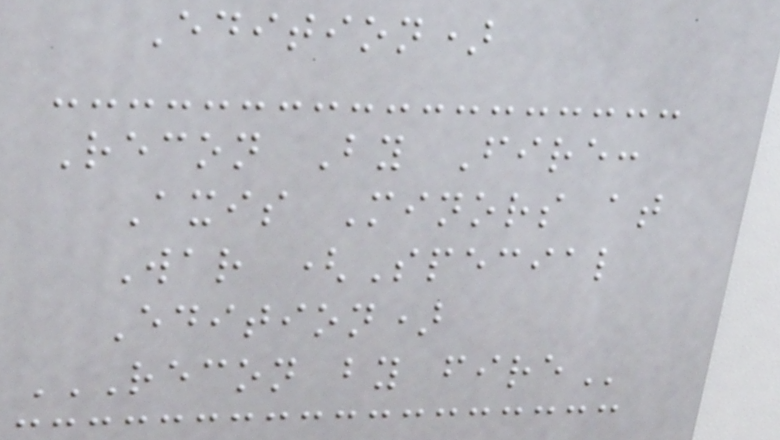Edition)
Recon By Fire:
Axis Minors at
War (Special
Edition)
RECON BY FIRE
